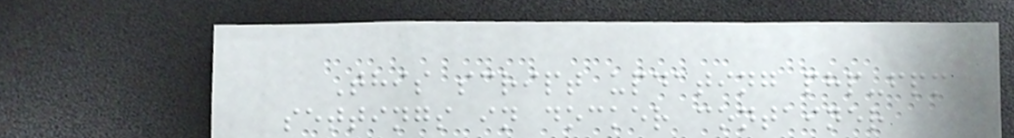This script updating php-fpm
settings in docker container
